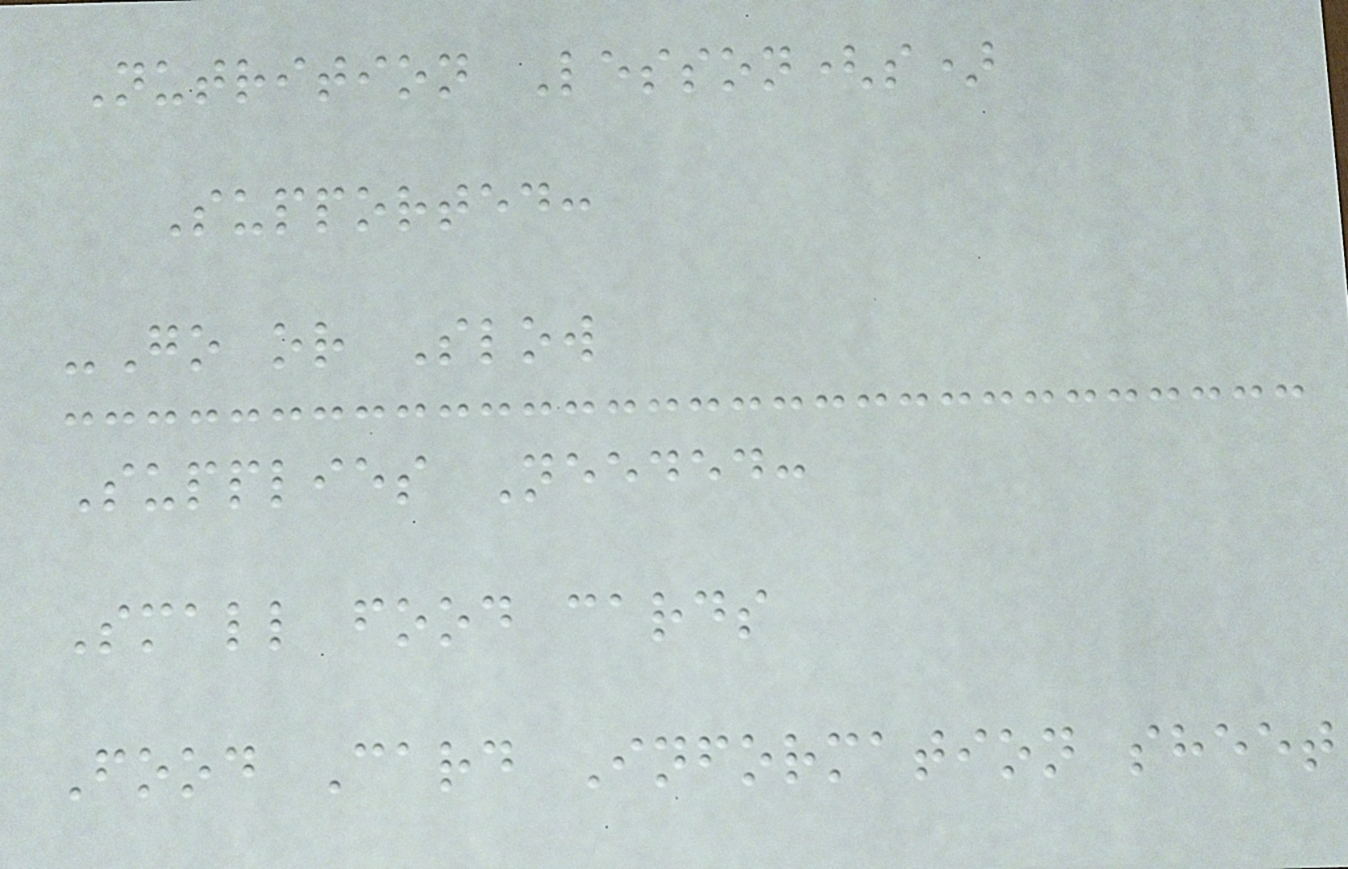Nutrition Lesson(s)
Supported:
-Go or Slow
Supplies Needed:
Small food cards
Food Card Information sheet
